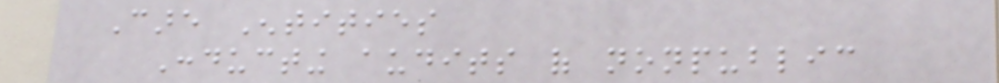Care Entities
Conducting audits of nonpublic
